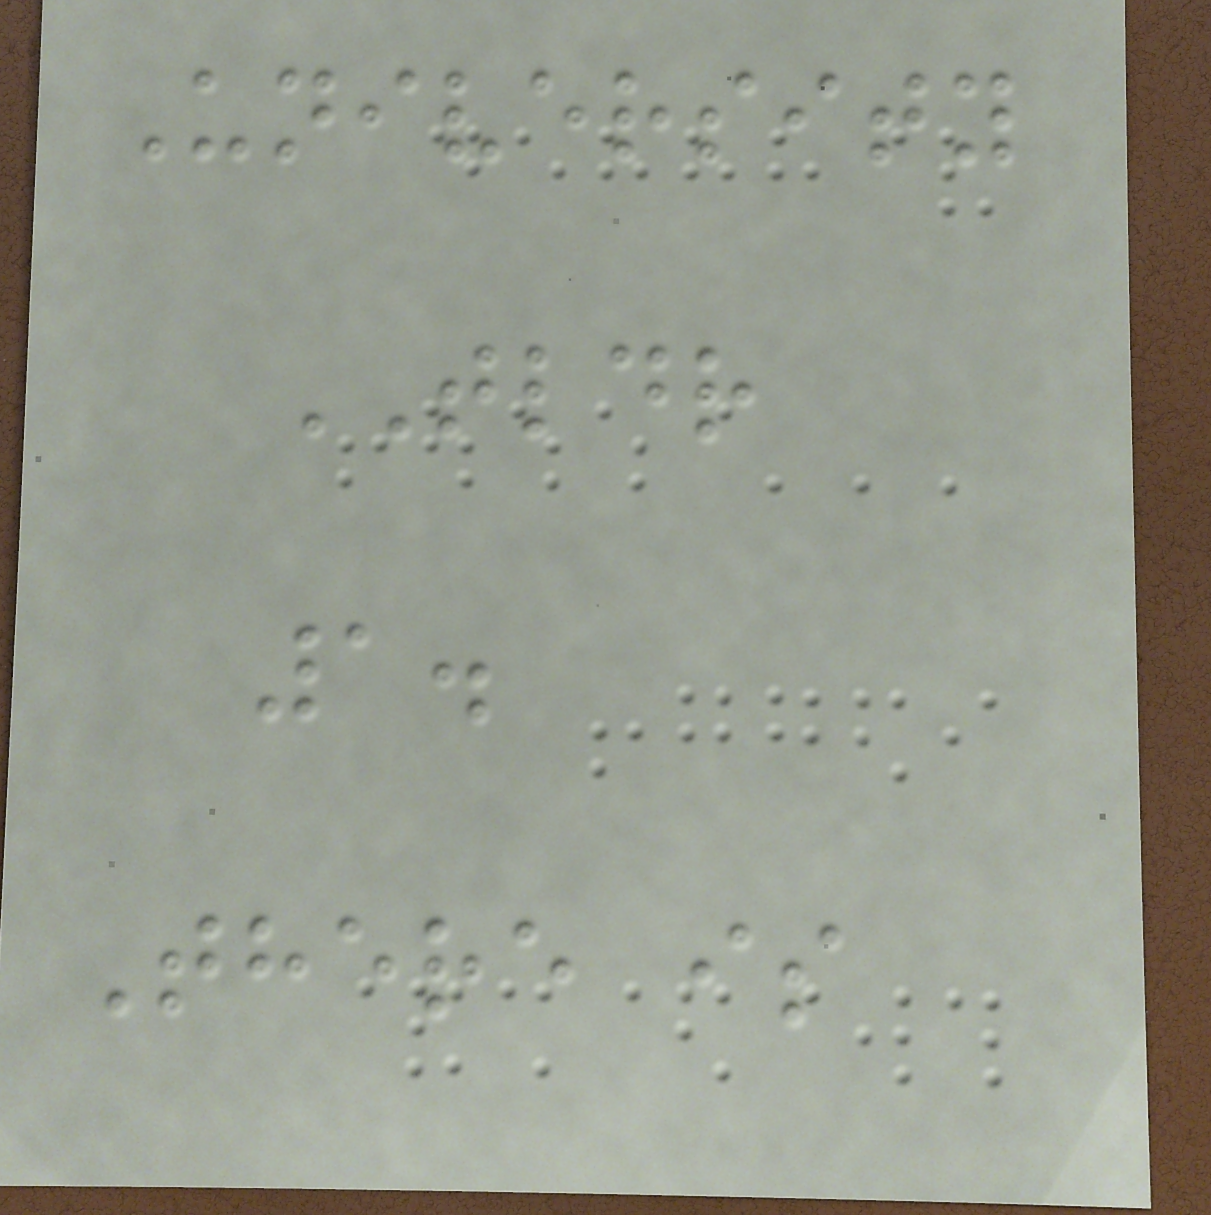University
TLDR
1.
There is
